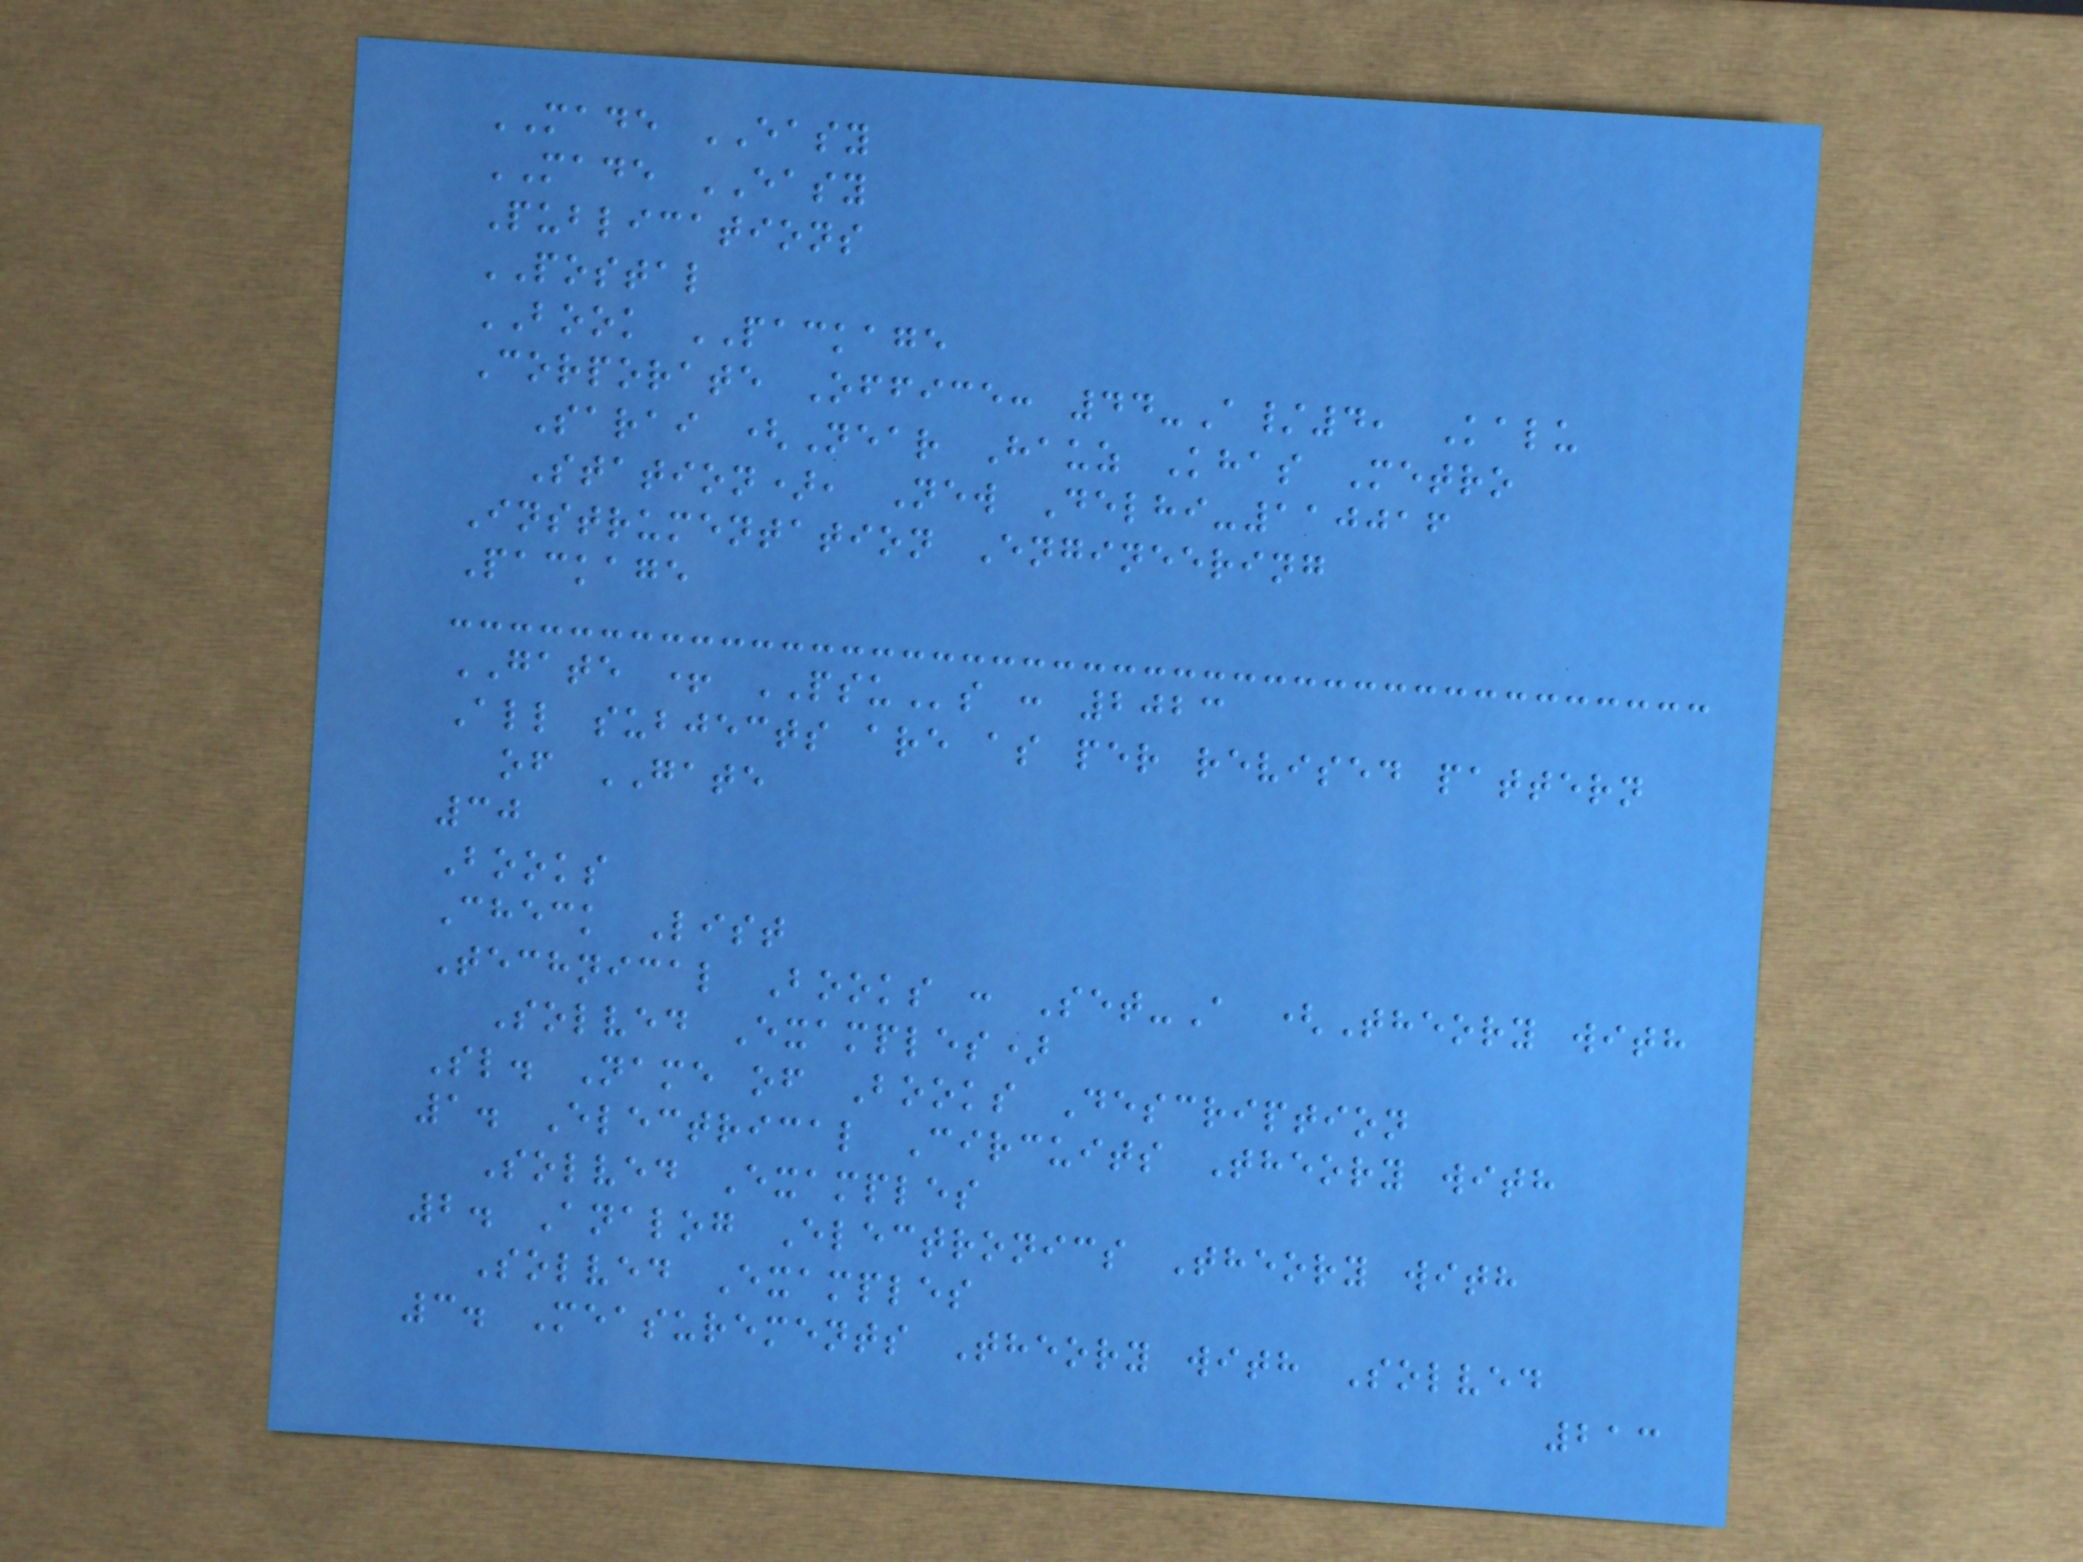MADE EASY
MADE EASY
Publications
POSTAL
BOOK PACKAGE
Corporate Office: 44-A/4, Kalu
Sarai (Near Hauz Khas Metro
Station), New Delhi-110016
Instrumentation Engineering
Package
GATE + PSUs : 2023
All subjects are as per revised pattern
of GATE
30
Books
Check List
Technical Books : Set-A (Theory with
Solved Examples)
Sl. Name of Books Description
1. Electrical Circuits Theory with
Solved Examples
2. Analog Electronics Theory with
Solved Examples
3. Measurements Theory with Solved
213
